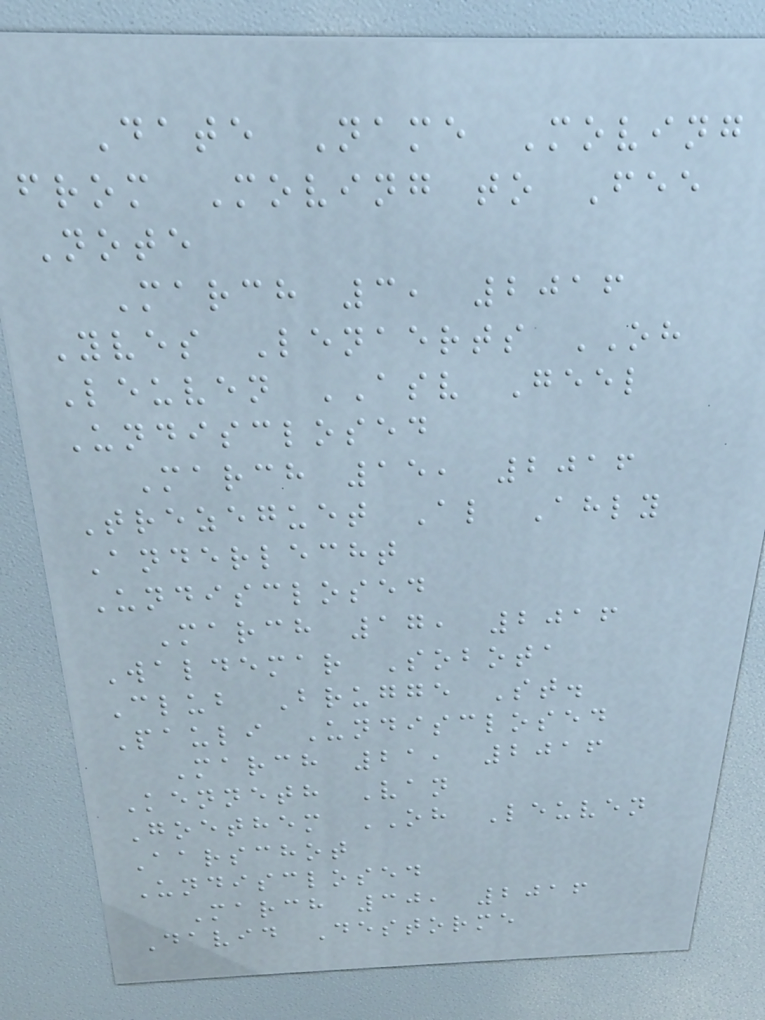Date Name Moving
from Moving to Fee
Note
March 3, 2016
Yves Lenaerts OH
Leuven ASV Geel
Undisclosed
March 15, 2016
Trezeguet Al Ahly
Anderlecht
Undisclosed
March 17, 2016
Waldemar Sobota
Club Brugge St.
Pauli Undisclosed
March 21, 2016
Kenneth Van
Goethem OH Leuven
Aarschot
Undisclosed
March 30, 2016
David Destorme
